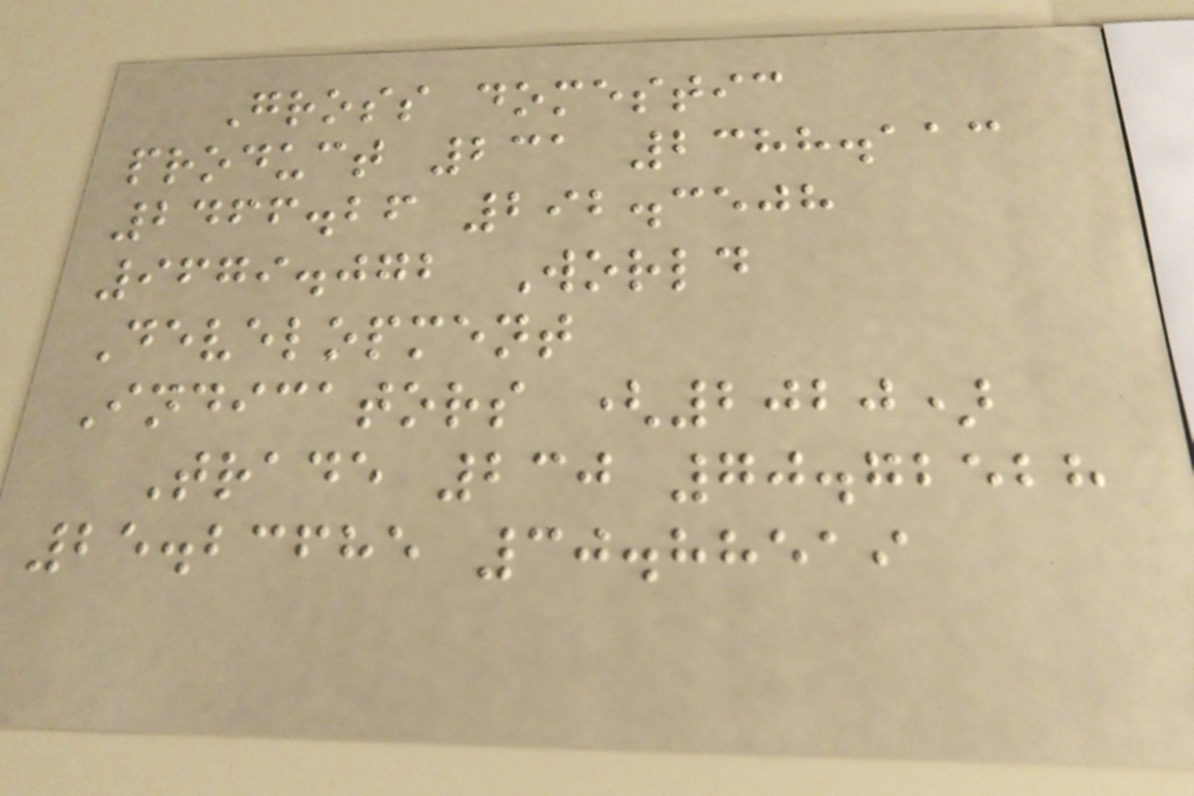Gross domestic
product 231 2388.113
2466.26 292.3508
9679.072 World
Development
Indicators (2020)
Trade 230 70.72528
25.23685 30.88519
